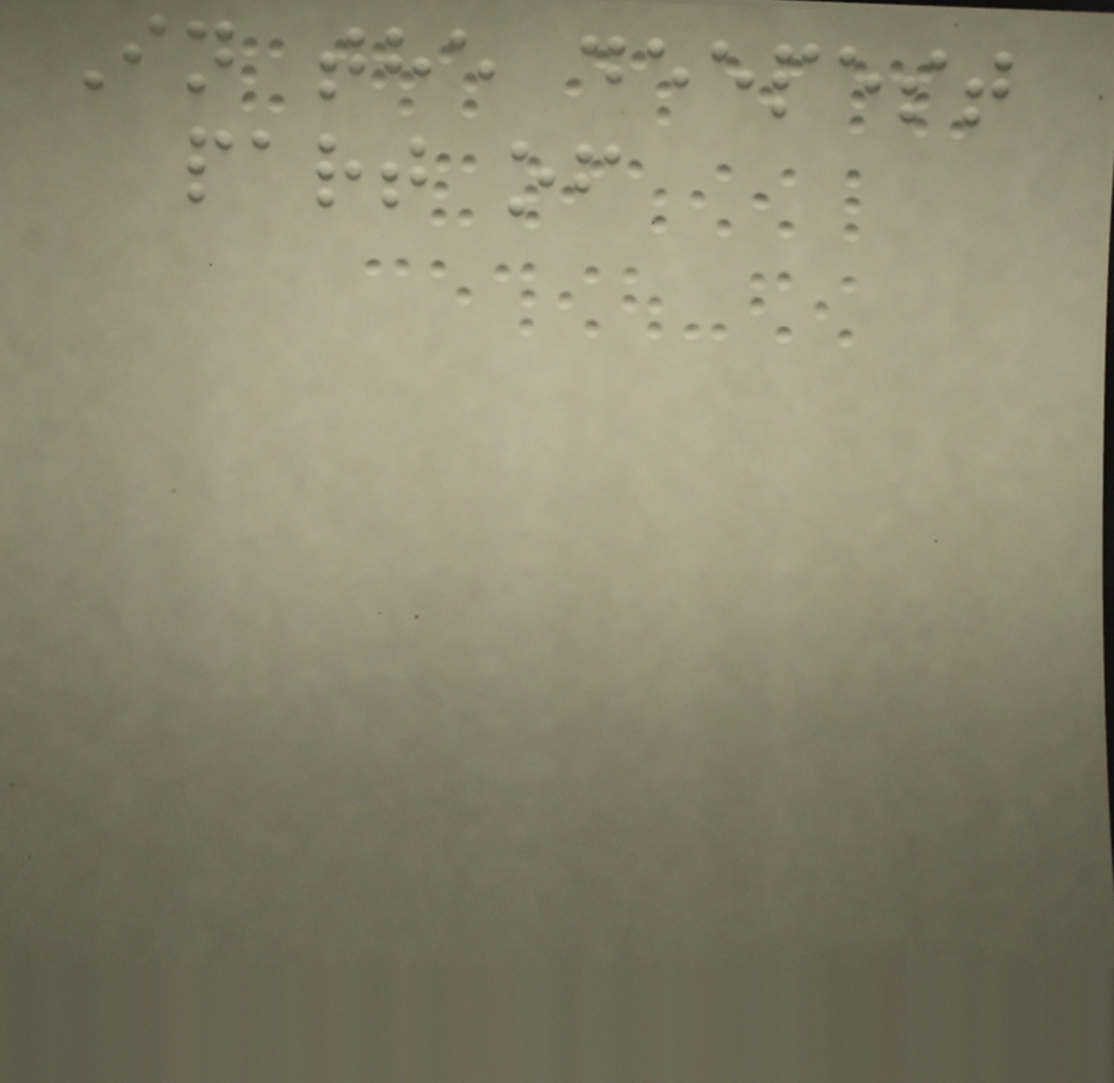In the deepest
part of
